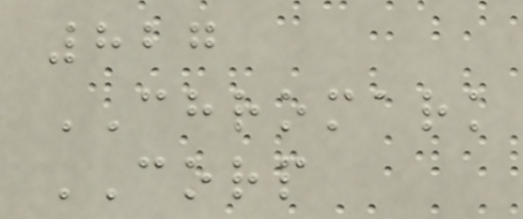827
CHROMARK
CORP
